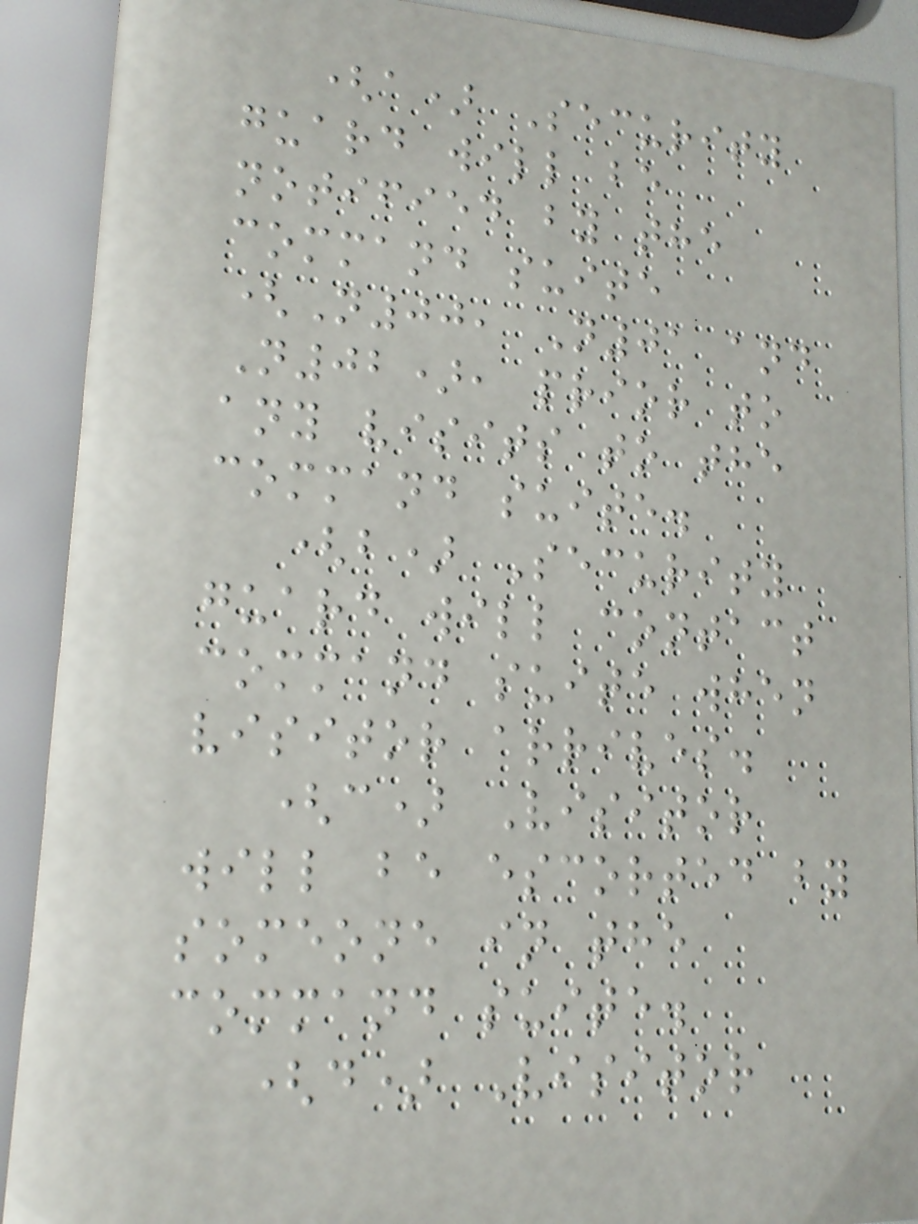(a) Security
guard will be
notified by the
command suite
(N00, N01 and
N02), prior to
any visits to the
command suite.
(b) Security
guard will contact
command suite when
visitor arrives.
(c) Visitor
will be escorted by
someone in the
command suite.
(d) Visitor
